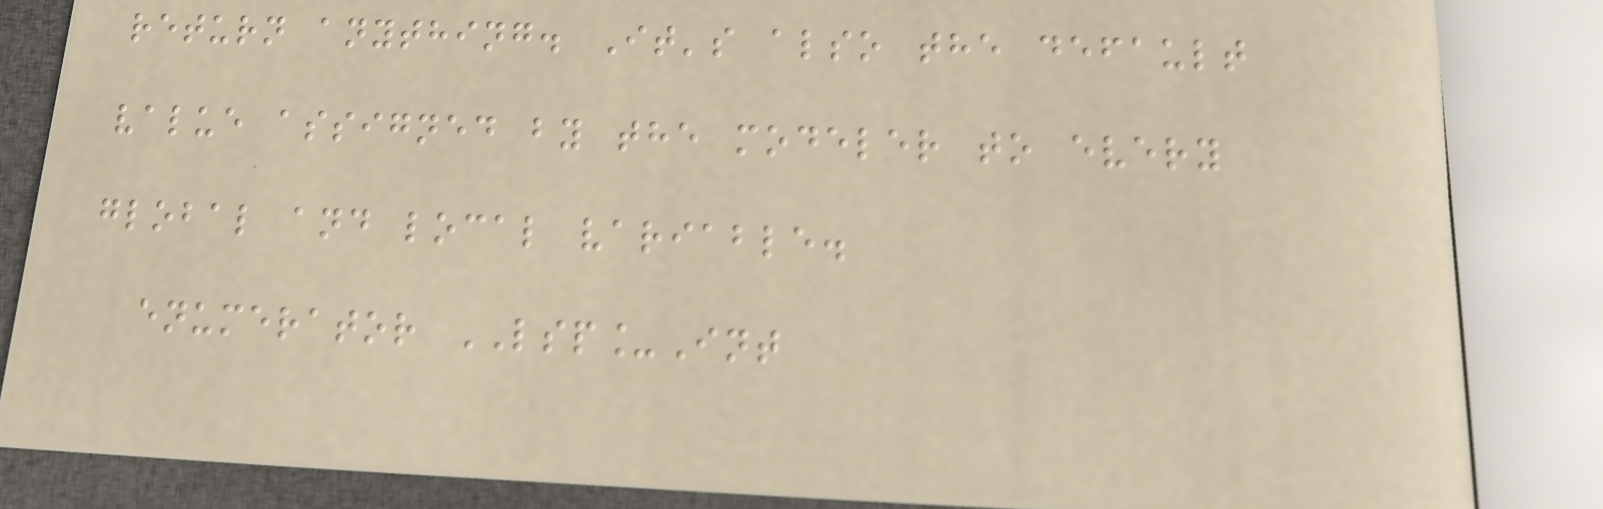return anything. It's also the default
value assigned by the modeler to every
global and local variable.
enumerator LSP_Int
